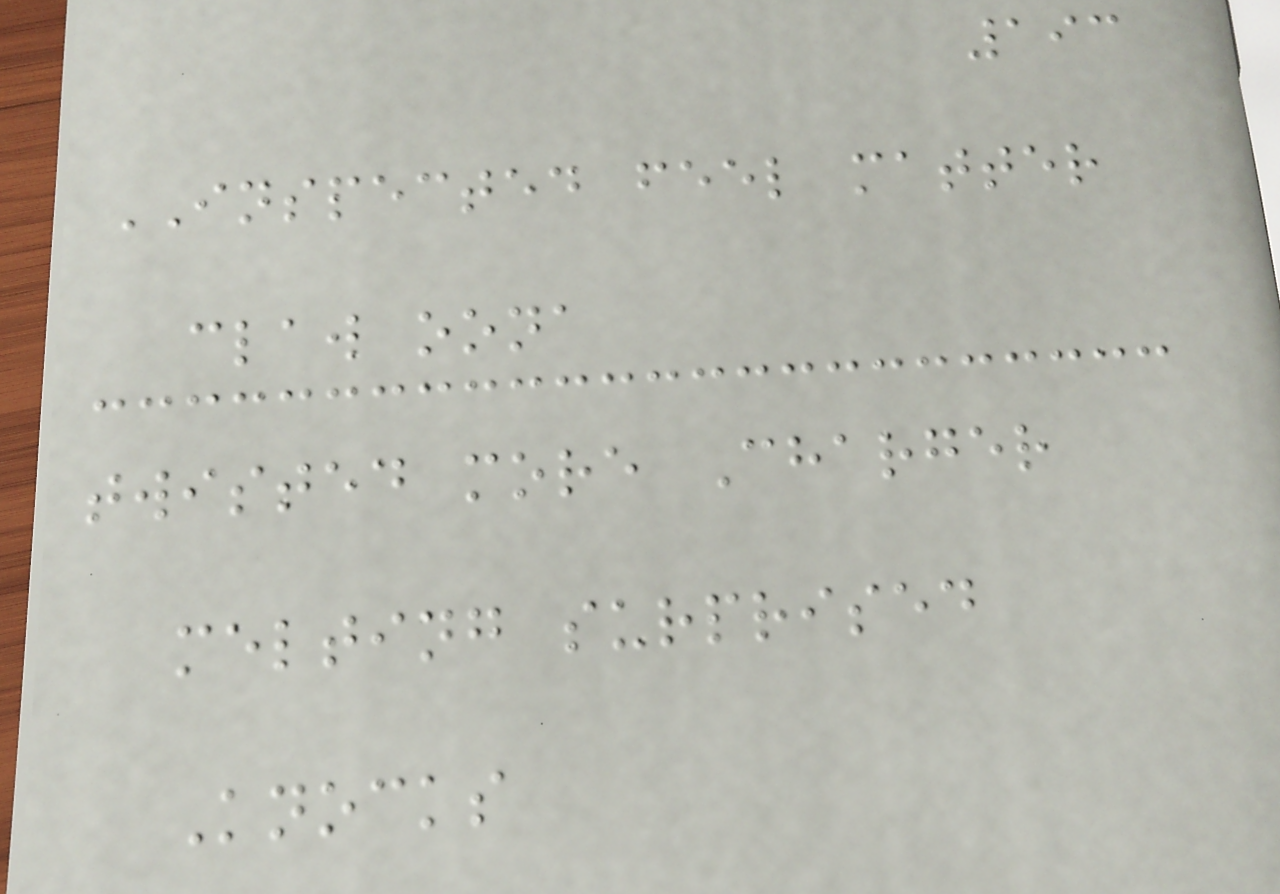193
INSPECTED feel matter
claw oona
twisted more Charger
melting surprised
Knocks
